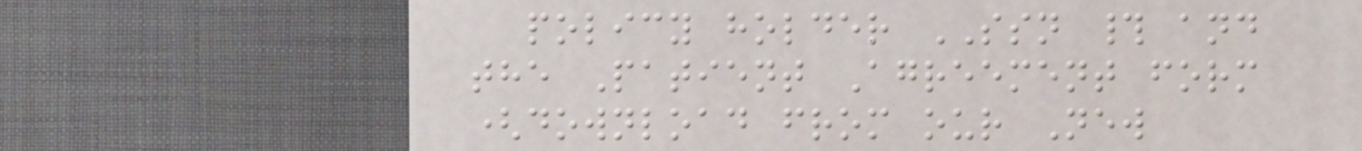policy holder SSN # and
the Patient Agreement form
(download from our New
